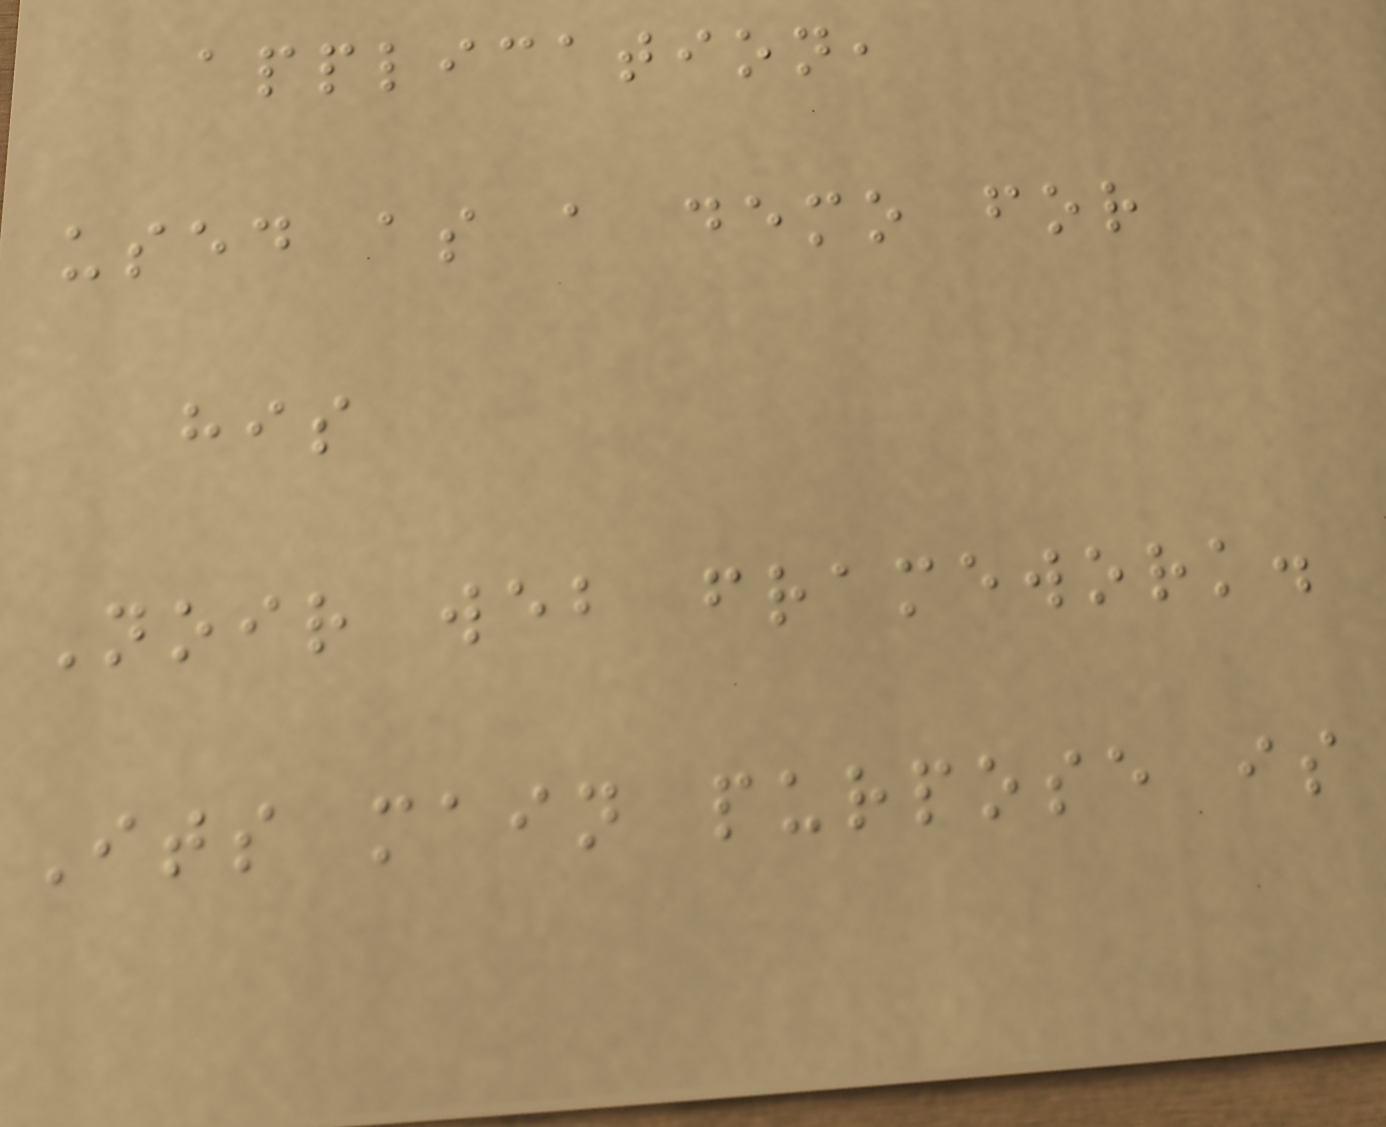application,
used as a demo for
his
Noir web framework.
Its main purpose is
